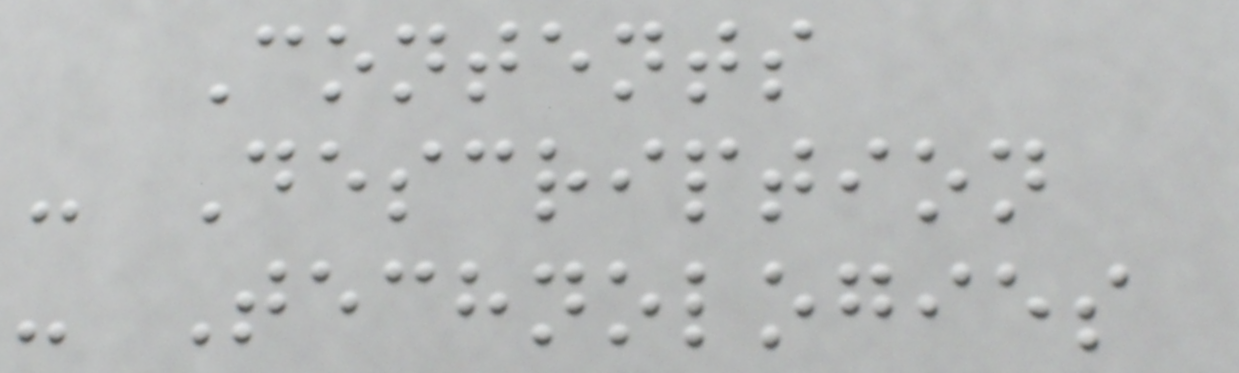Contents
- Description
- Technologies
